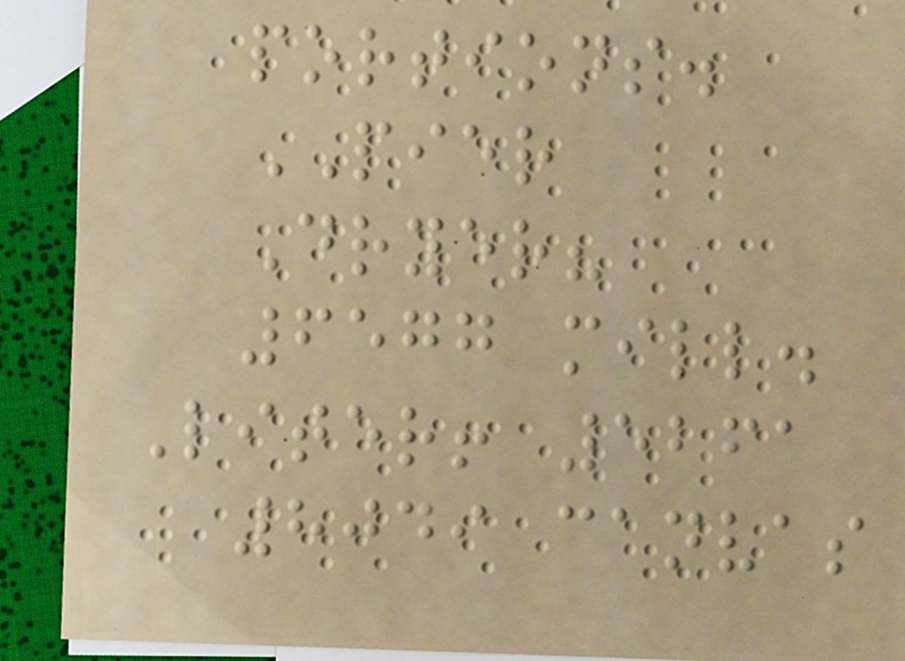portions.
PIER
Dryer?
6577 mill.
Liter! 5261
8049 canvas
